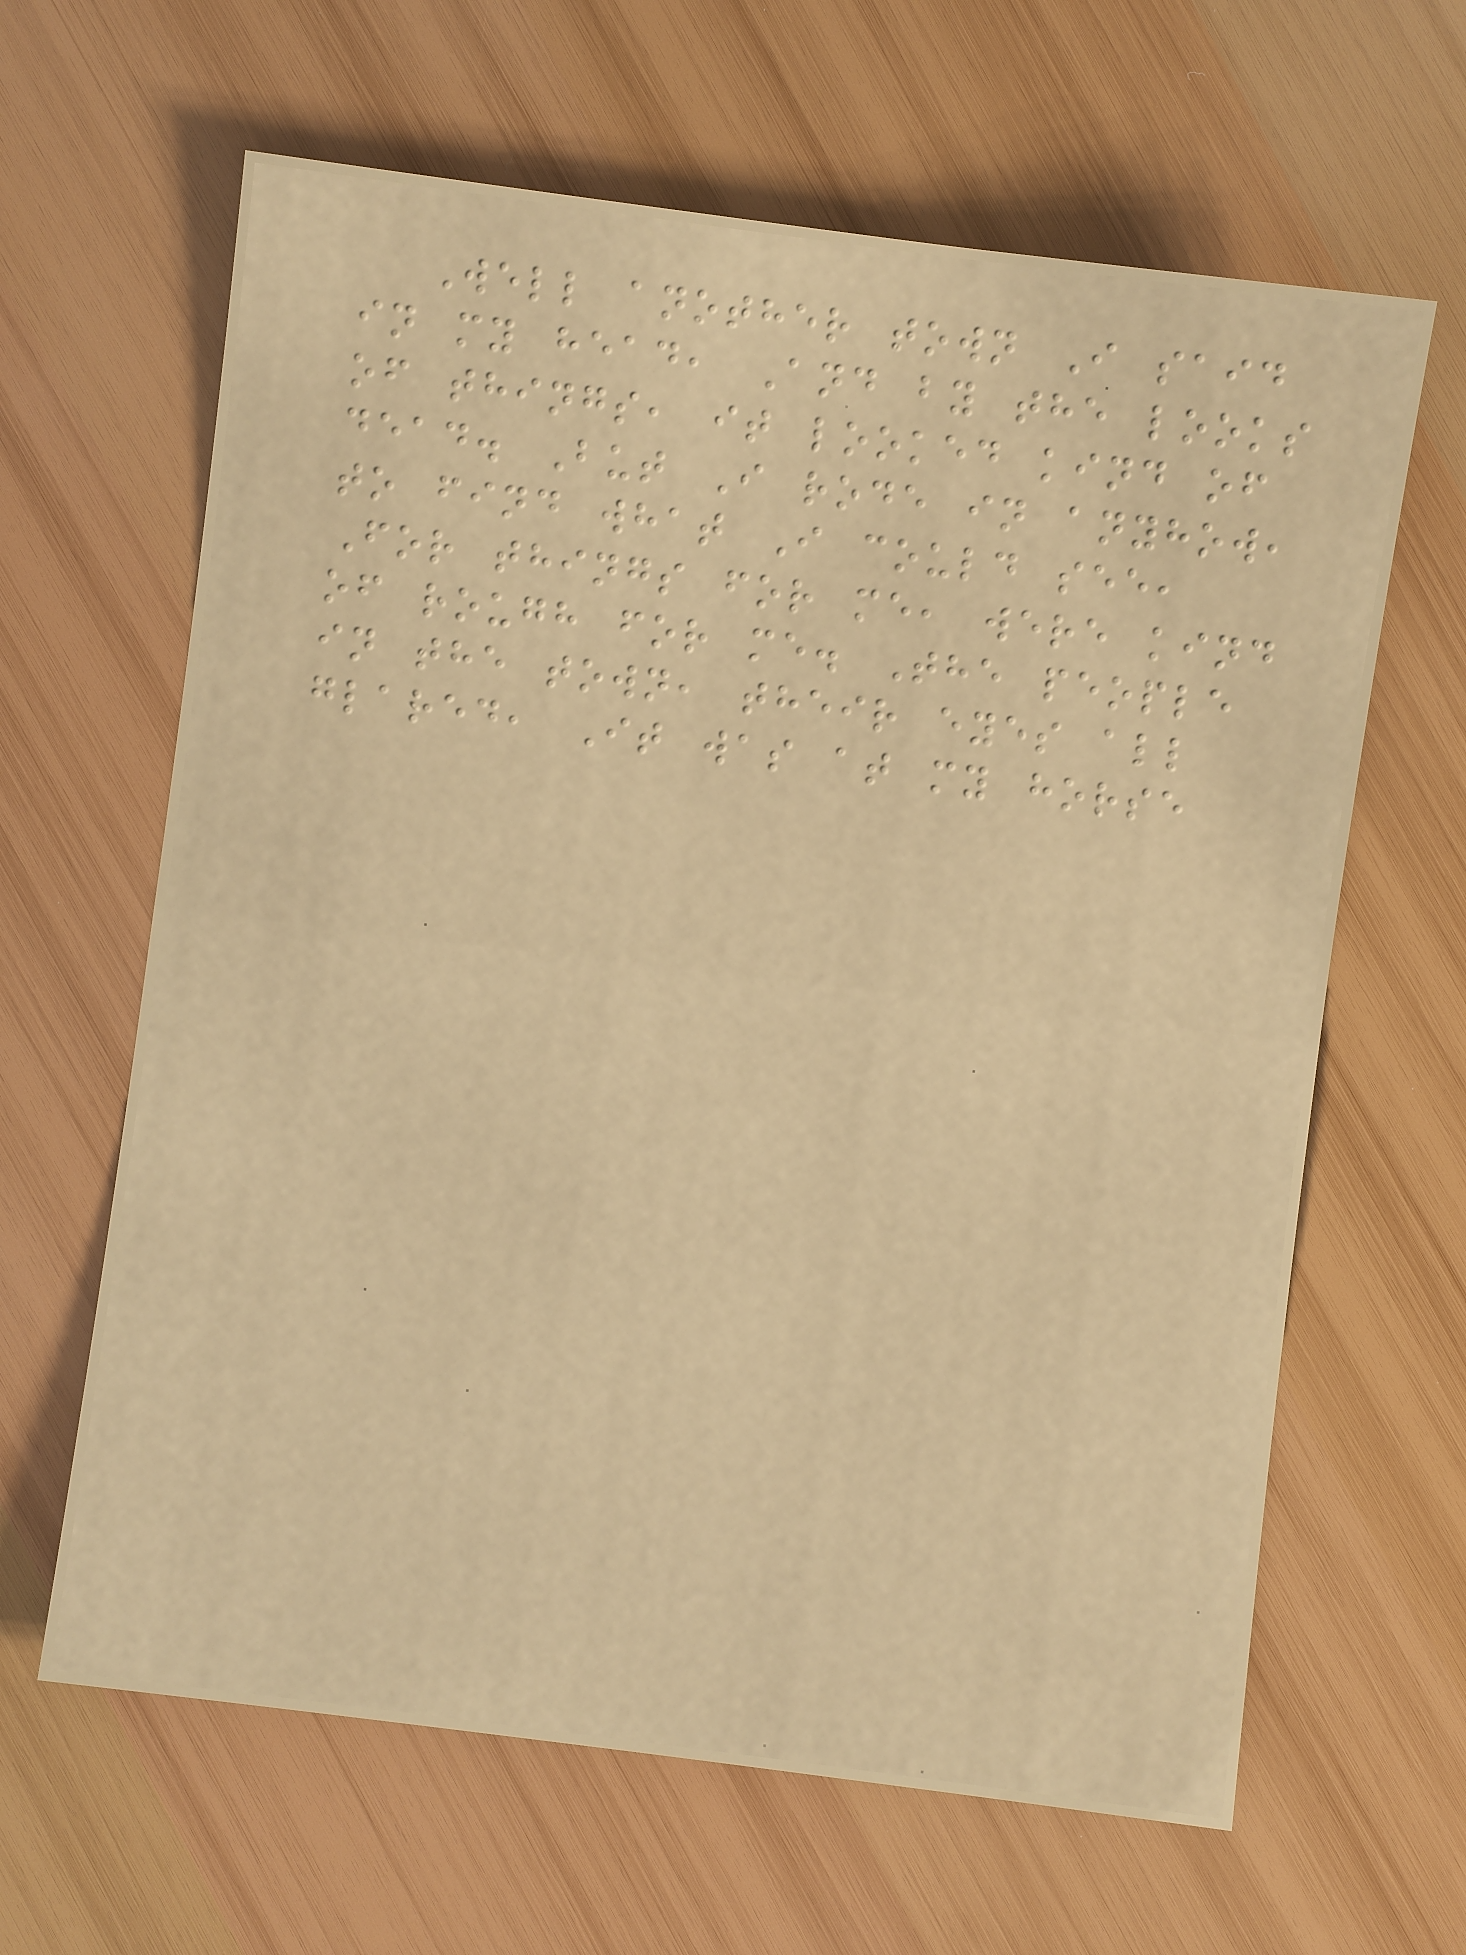Well another town I said
in my head, And by the looks
of things, it looked kind of
dead. But I rode in anyhow,
to find what I could see,
For things for me, were kind
of rough for me. The people
in the town, their eyes all
glared, It was at my horse
